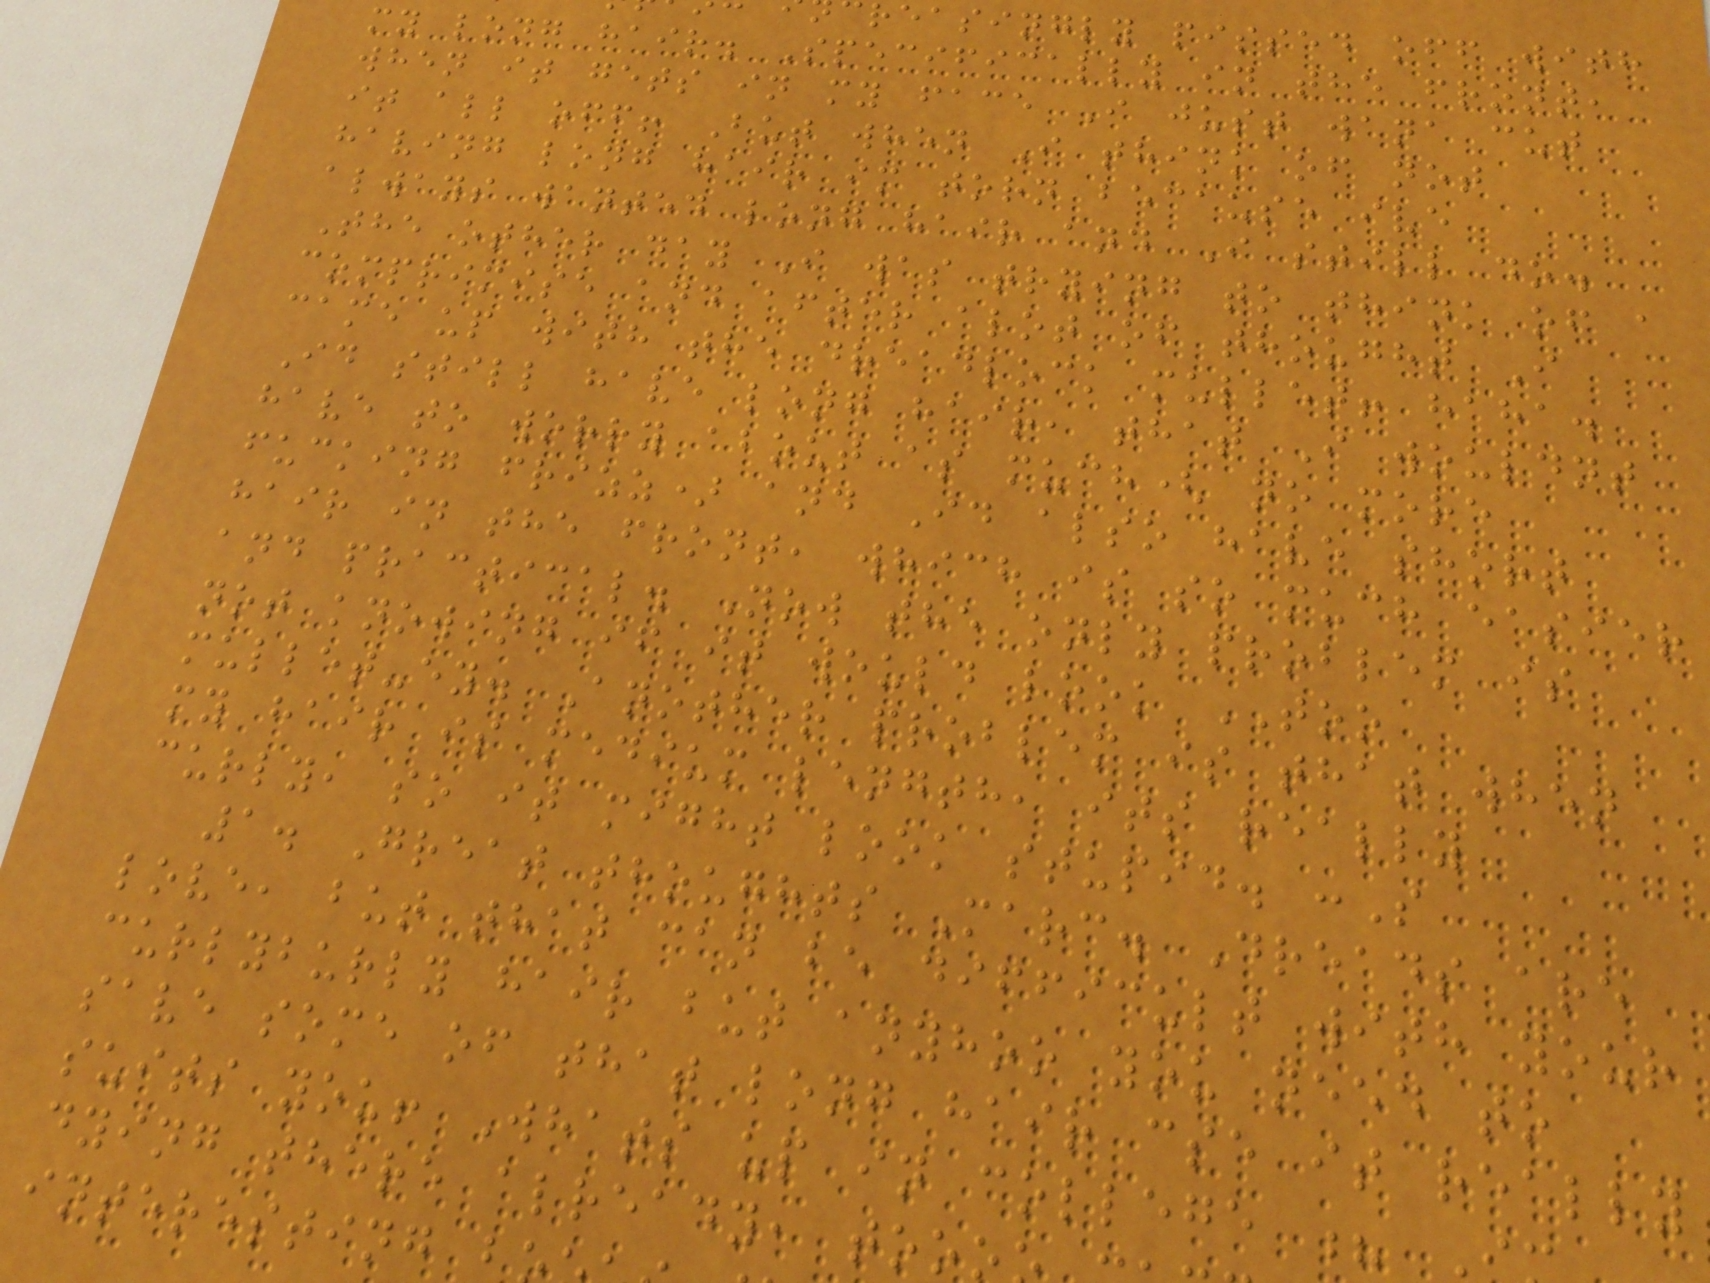reasingly pissed off with
my long hair. Specifically in the front,
when it gets in my face I just wana cut
it all off! But when I think of not
having long hair im torn because ive
always wanted long hair and I still do.
The other day I was trying to think of a
comprimise and after alot of thought I
came up with the dreadlock mullet! haha.
Id still have long hair, that I wouldnt
have to worry about as much( no more
fucking frizz) and Id also have short
hair in the front, which is so much easier
and practical. Now the only problem is
not knowing if it would look TOO
mullet-ey. Another problem is that when
my hair is medium length, its really
curly, so it might look stupid. :S
1. Great thoughts Marc. Dreads are
love, but that can be difficult with your
curlyburly hair but anyhoo you need to
save some of that long hair cse it really
suits you! Whats up in college ?
dying there already, too
interesting b
